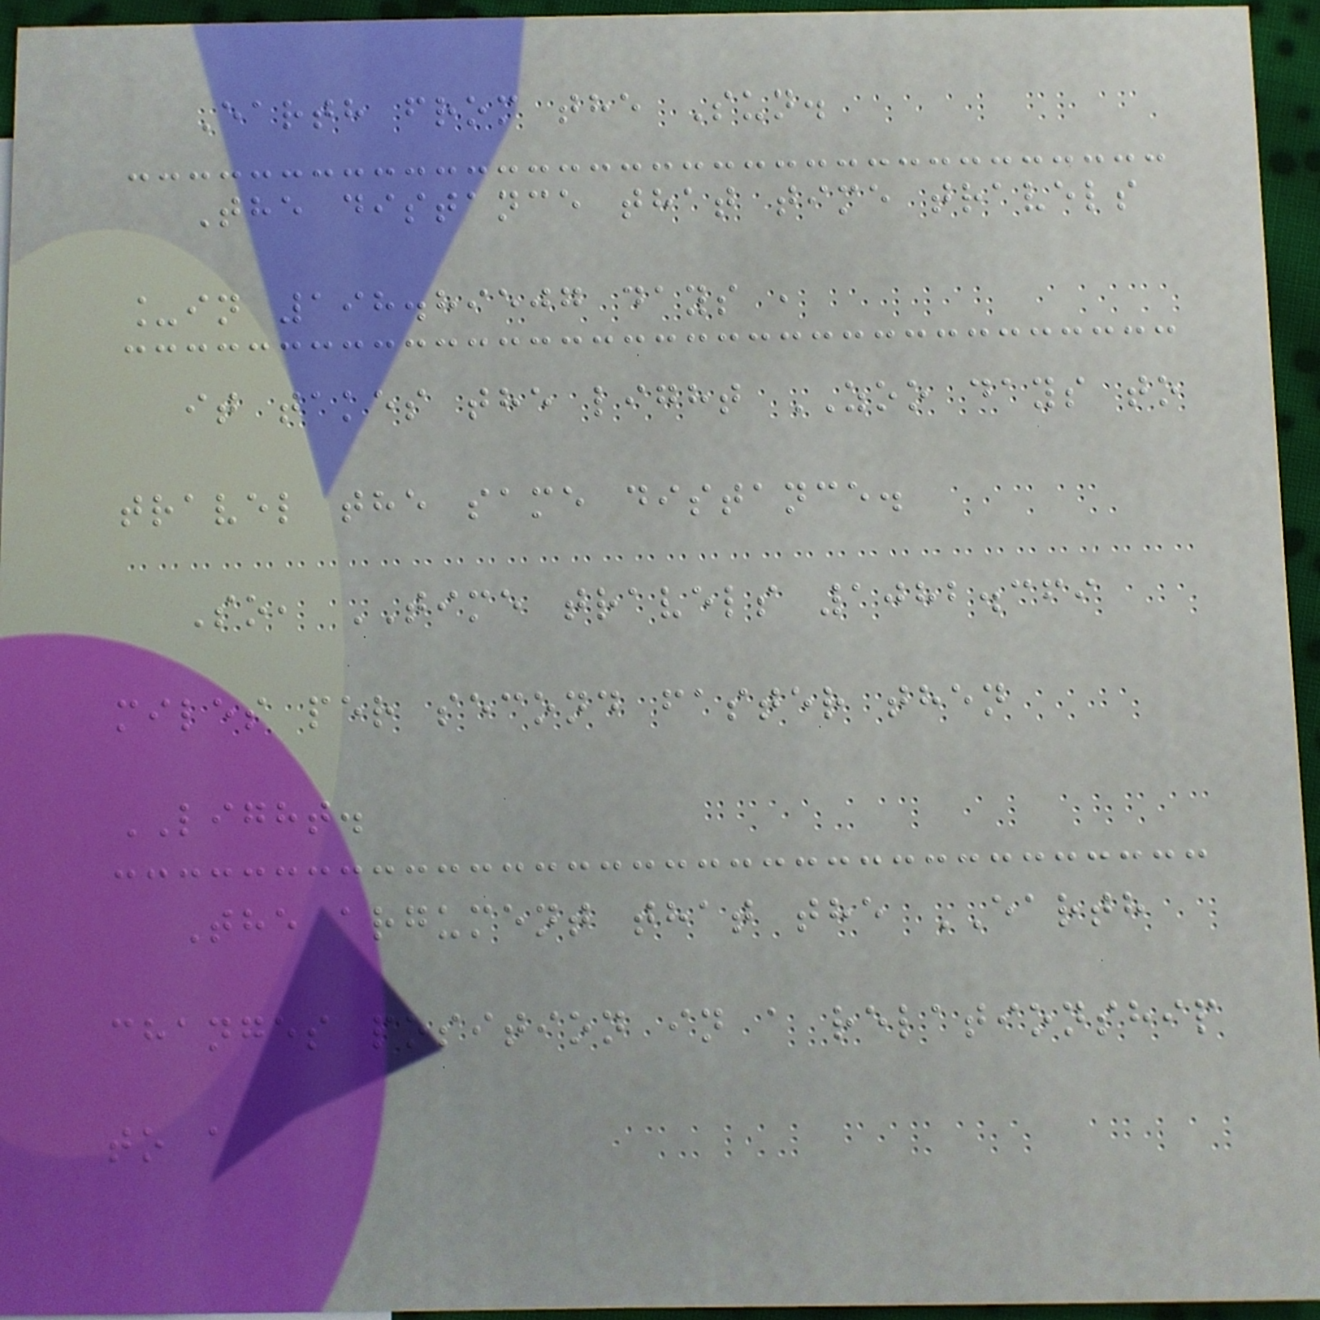Earth from the Sun.
The distance that time travels
_in 198.89507 days ,
it takes the light ZOO days to
travel the same distance.
So, TIME travels 1082.369
miles per second faster then
LIGHT.
The argument that the EARTH
changes position in a relationship
to a
